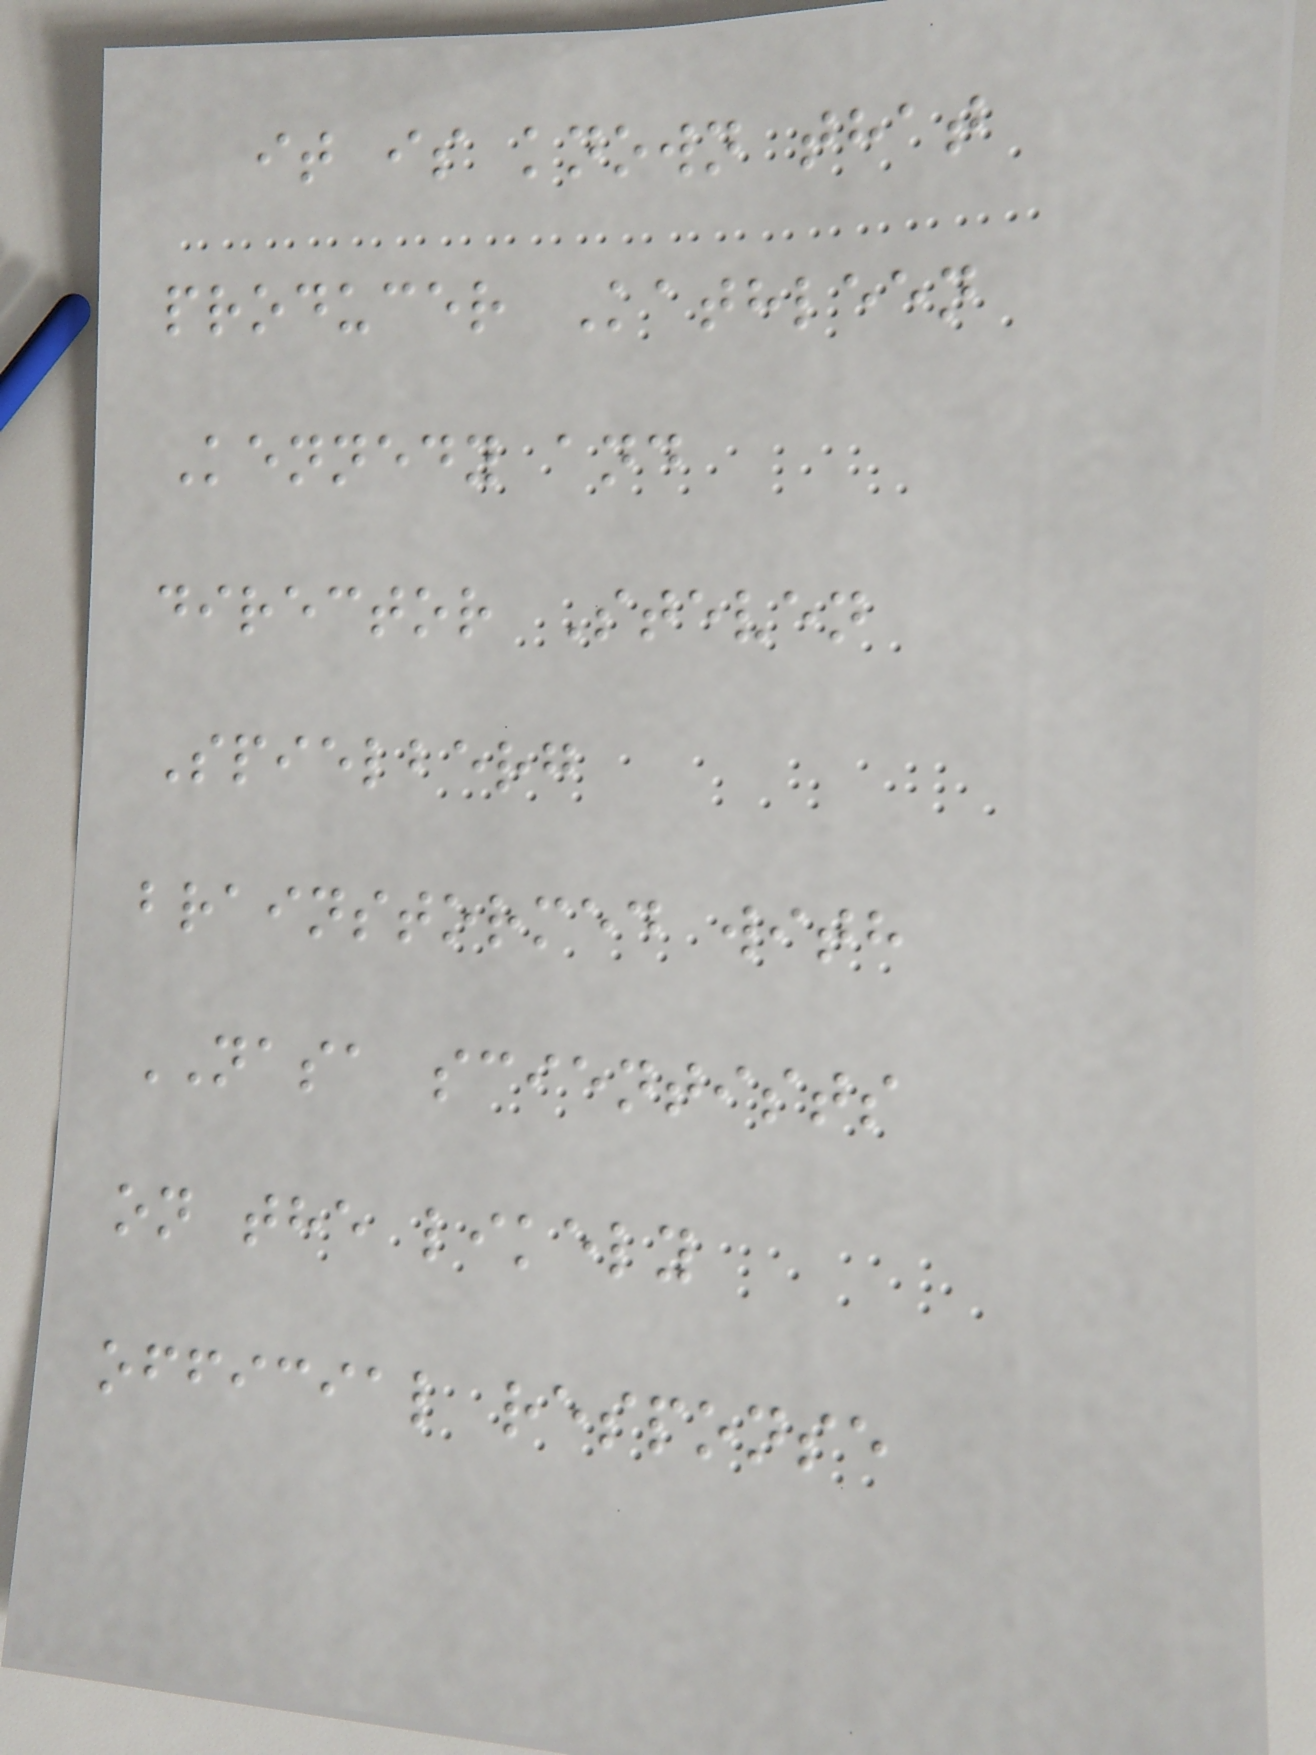it is known that
producer Kathleen
Kennedy and
director Steven
Spielberg
brainstormed with
NASA scientists
on the likely
official response
